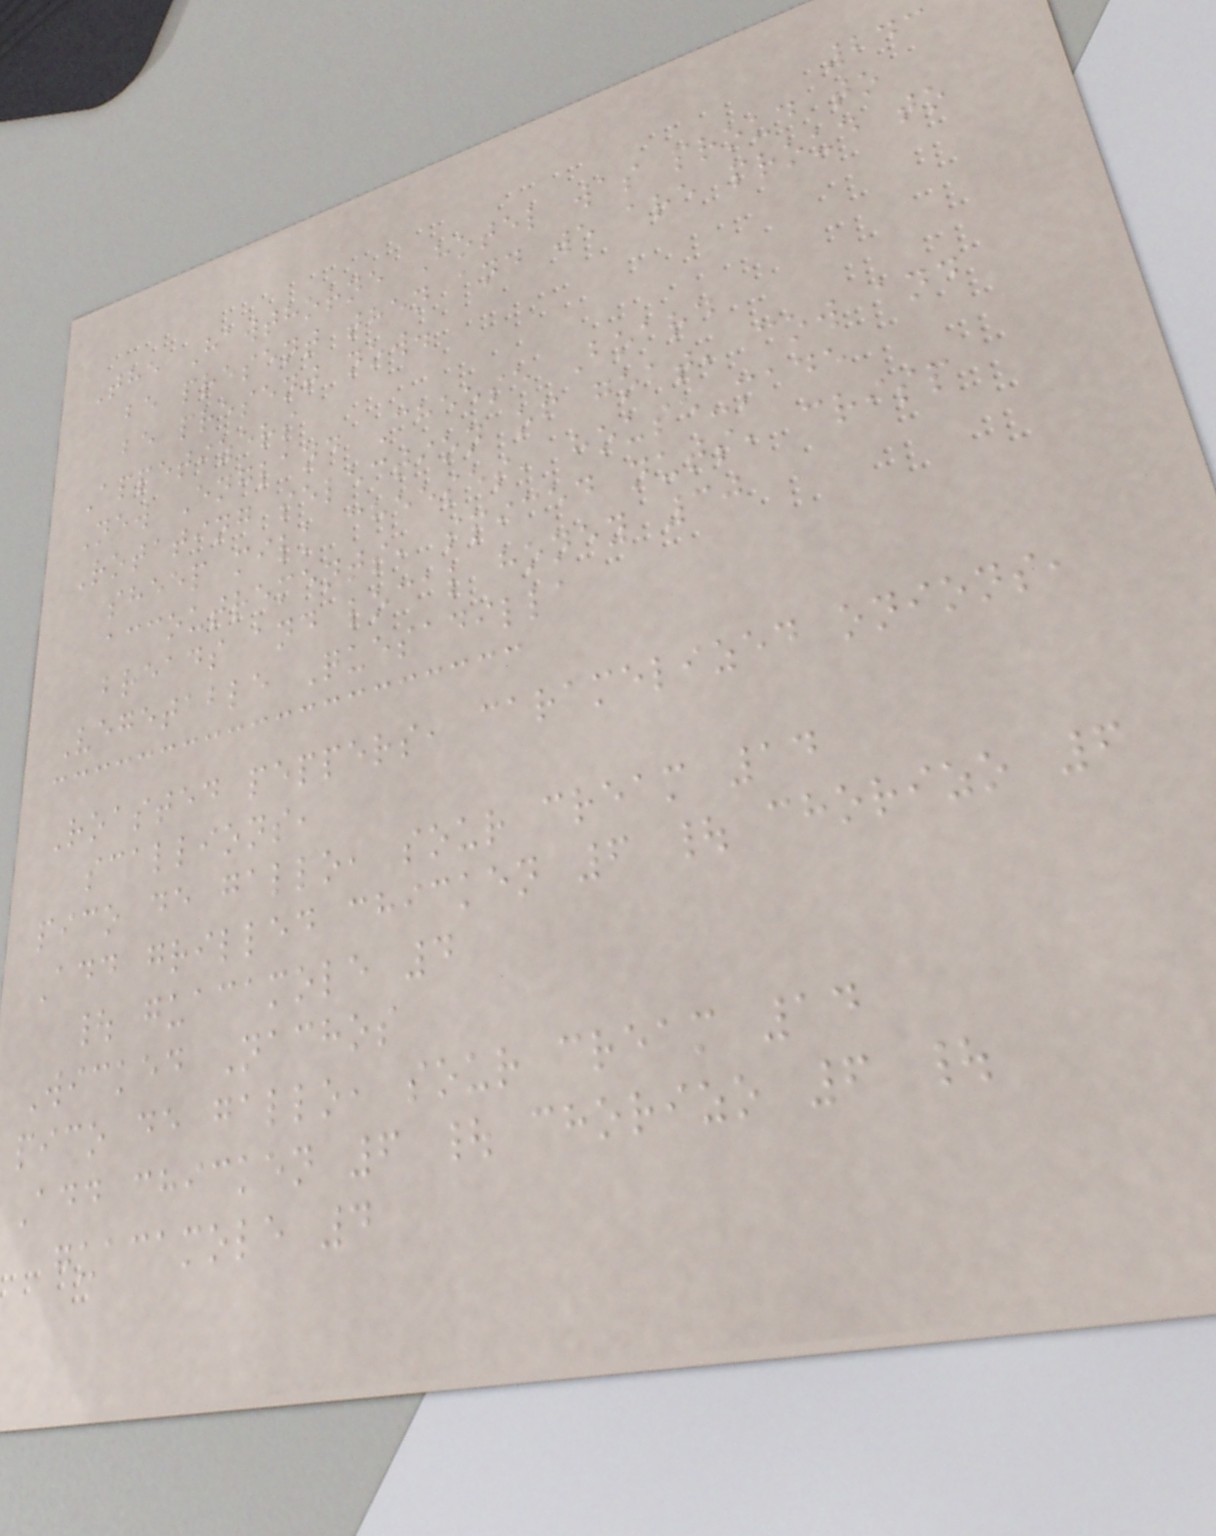243
The Hawthorne Hotel was proud to
be present then and we are proud to
be present now.
Appetizers
New England Cheese Board
Rotating selection of goat, cow and
sheep milk cheeses, house-made
accoutrements, spiced nuts, crisp
breads and local honey 30
Vegetable Quesadilla
Roasted peppers, caramelized onions,
scallions,
pico de gallo, sour cream 14
Add grilled chicken 6 | chorizo 6
| guacamole 4
Wicked Nachos
pico de gallo, sour cream 14
Add chicken 6 | chorizo 6 |
guacamole 4
